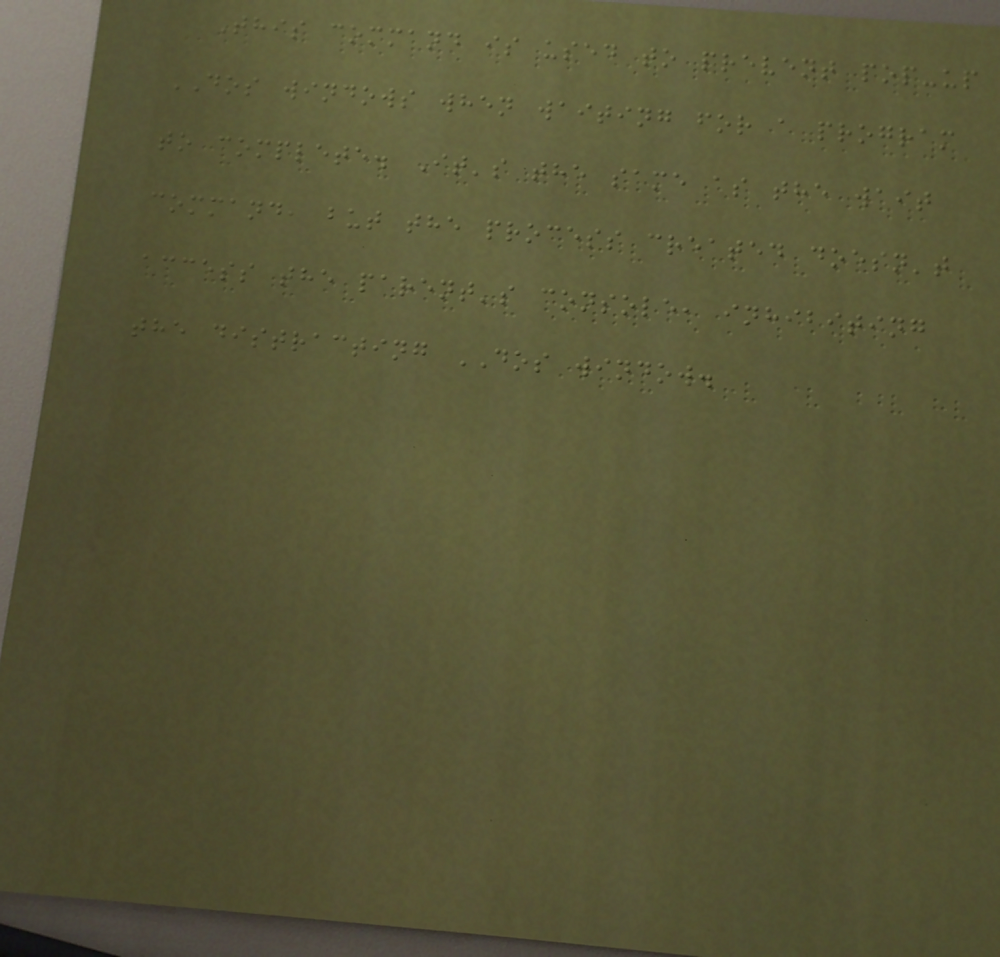This command is used to prevent pop-up
DOS windows when waiting for a program
to complete. It's the same as the wait
command, but the process created doesn't
access the parent's console, inhibiting
the distracting DOS window.
